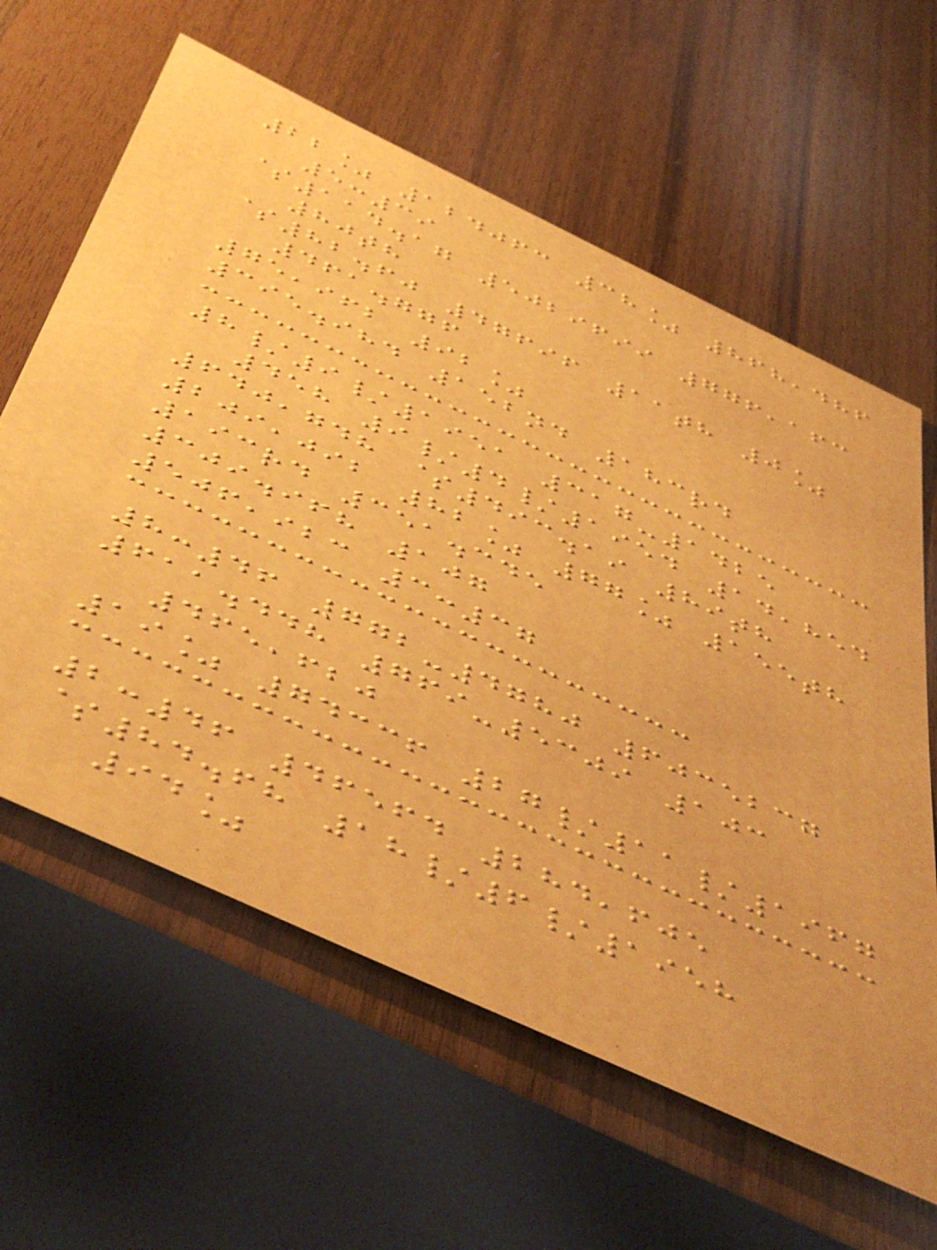22% 124063 38% 868,486
5:39
$114.17 5029699 776,163
80th
$82.60 47696 11th 0%
461.776
75,962 92%
395.984 152nd 183rd
8/9/1951 317-1425
458 9/4/1954 14,854
640,748 $493.19 89th
209,092 82% 77% 155th
193rd 351.345
309.968 107
506,923 3:37
8:46 772-4780 6035237
611.448 769-5309 103
465,620
19% 74336 27/11/1967
2:46 46564 284,605
$84.68 18/6/1958
94%
